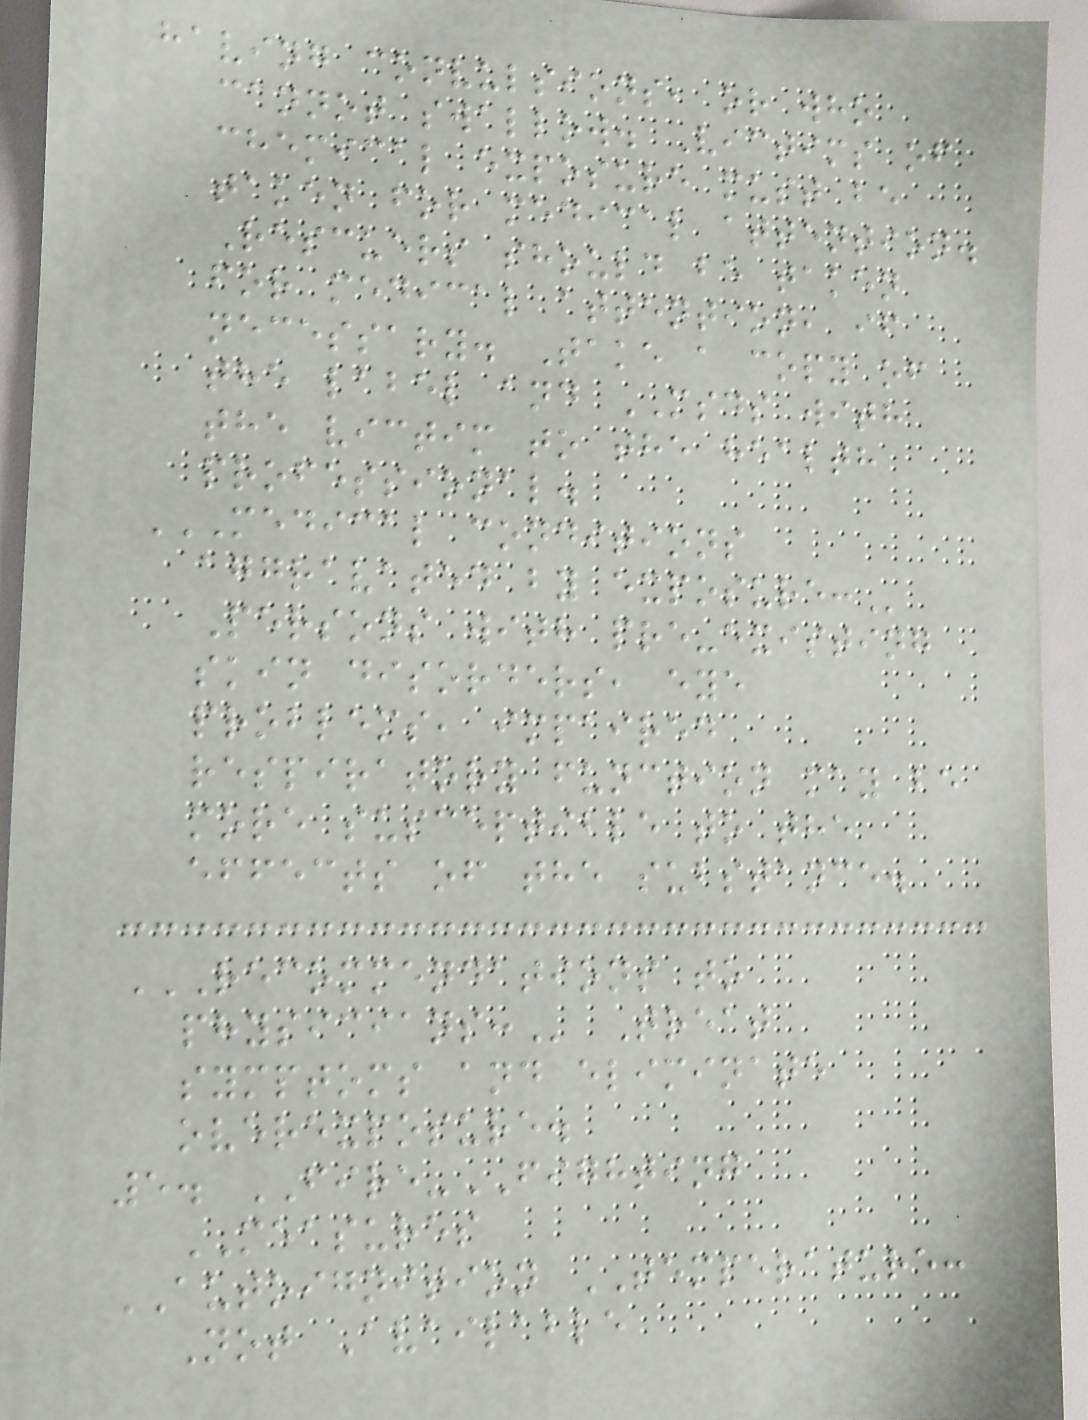having convulsions, or who
cannot swallow. Victims of
chemical exposure must be
taken for medical attention.
Rescuers should be taken
for medical attention, if
necessary. Take a copy of
the label and MSDS with
the victim to the health
professional.
MEDICAL CONDITIONS
AGGRAVATED BY EXPOSURE:
Persons with pre-existing
skin disorders, eye
problems, impaired
respiratory function may be
more susceptible to the
effects of the substance.
RECOMMENDATIONS TO
PHYSICIANS: Treat
symptoms and eliminate
overexposure.
5. FIRE-FIGHTING
MEASURES
AUTOIGNITION TEMPERATURE:
Not Available
